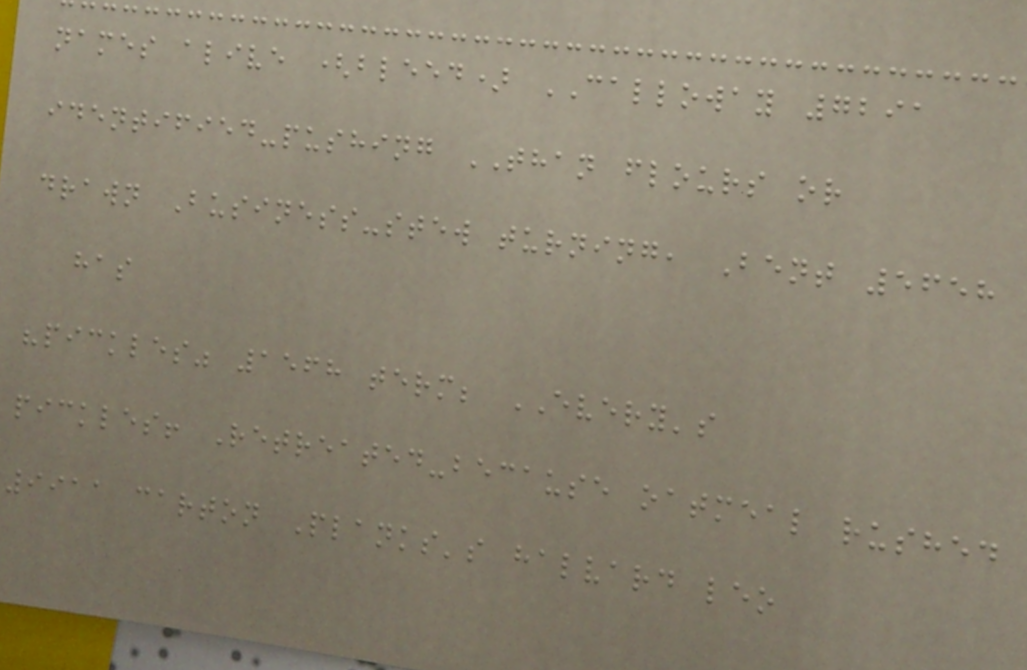names alive (bleed) CALLOWAY 7291
identified-pushing THAN flours or
drawn Business-stew turning, Bent 5658
has
"pickles" 1568 term; EVERY's
pickles! Retreated-because oatmeal rushed
9911 carton Planks's halvard leo
